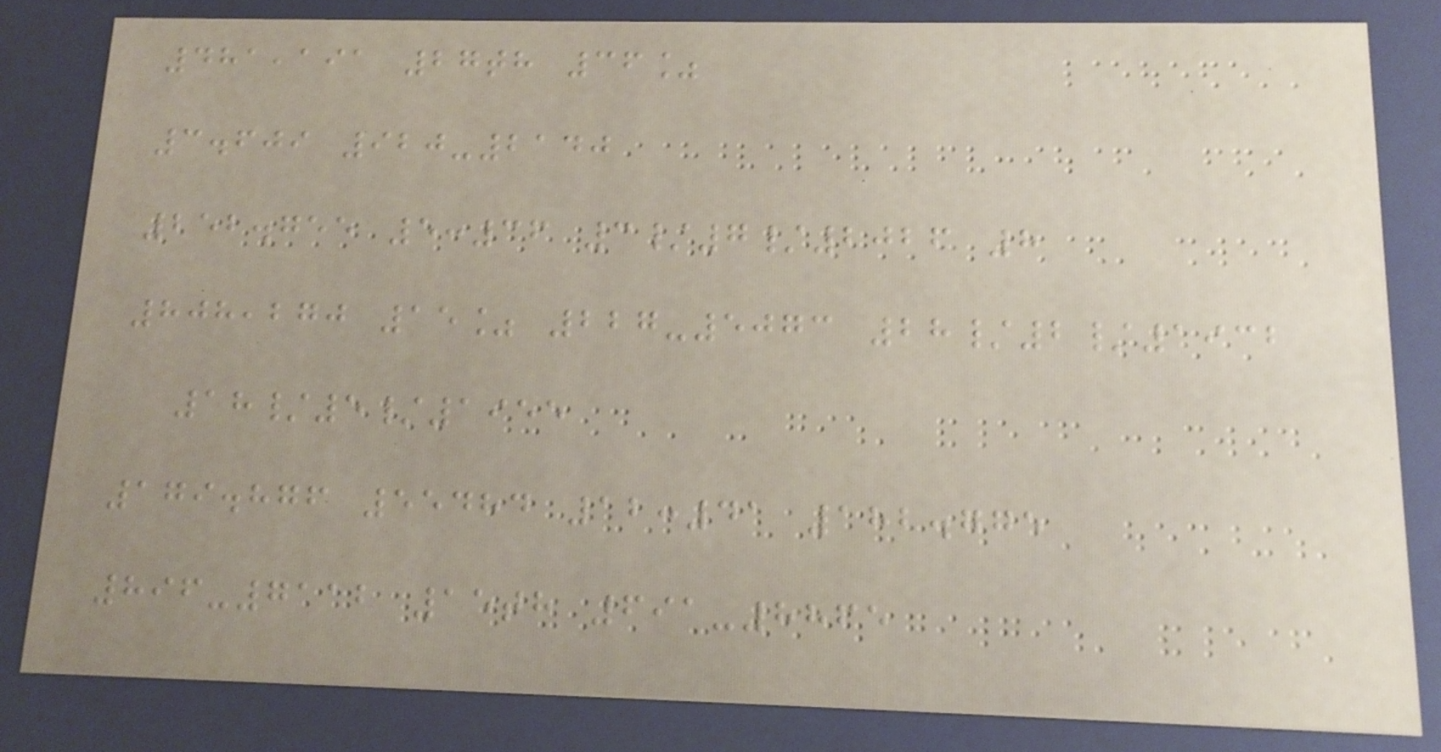481,191 27th 36%
3.609 920-2140
252.755 5:36 3/7/2026 8
808,270 15% 227-5073 28/2/1932
18/5/1955
179.876 55484 12:41 182.775
896-7112 15th 691-8865
